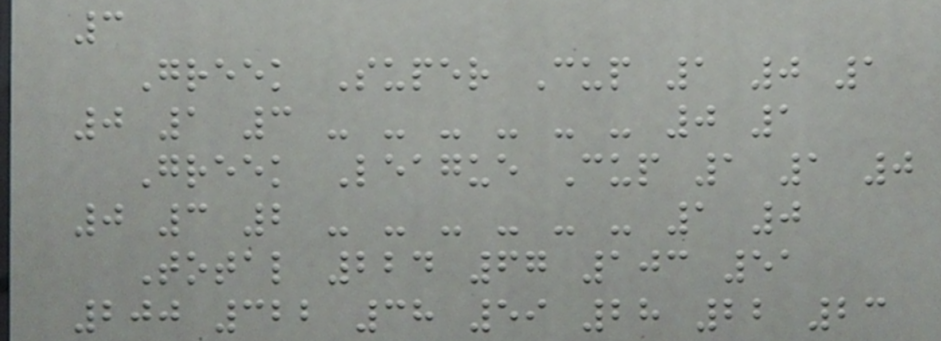3
Greek Super Cup 1 0 1
0 1 3 - - - - - - 0 1
Greek League Cup 1 1 0
0 3 2 - - - - - - 1 0
Total 224 67 103 51
200 322 38 59 28 22 23
